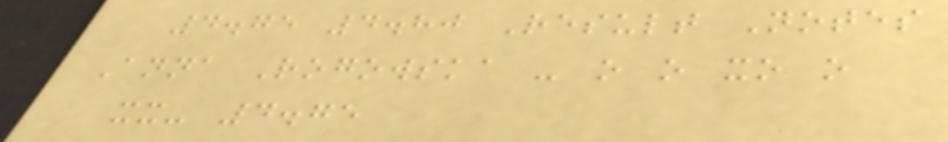4.75 4.80 Result Notes
Anna Rogowska - o o xo o
xx- 4.75
